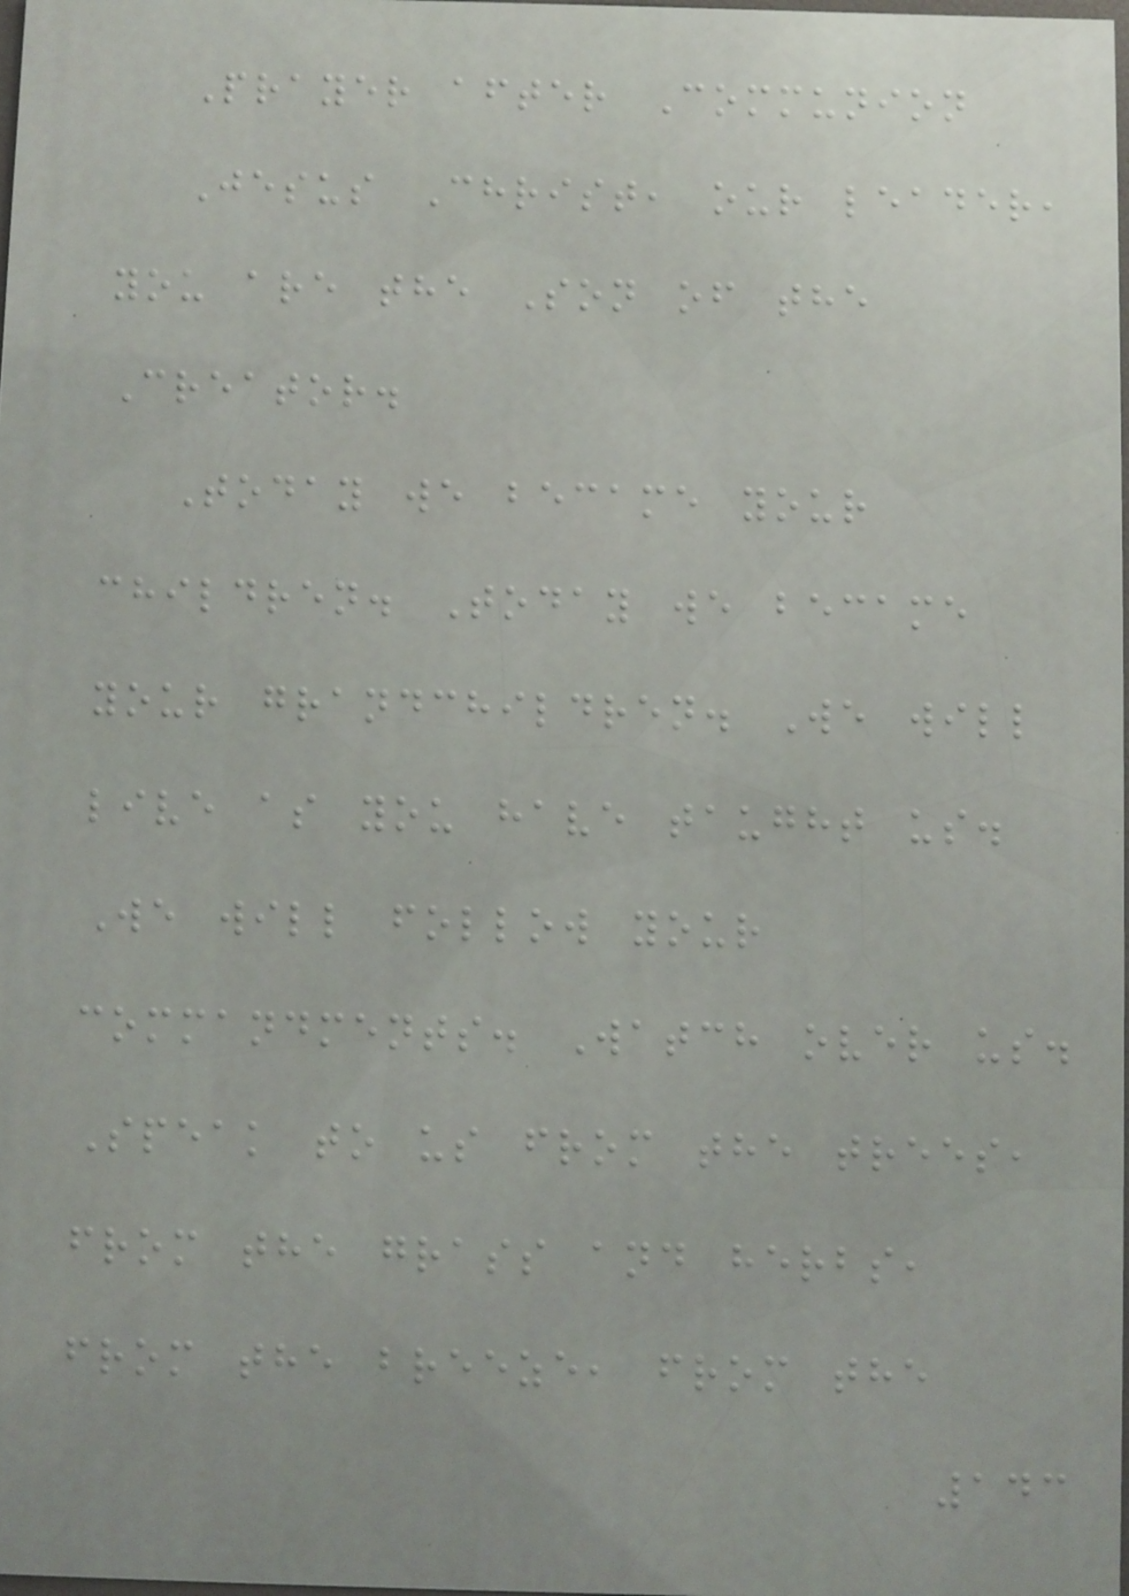Prayer after Communion
Jesus Christ, our leader,
you are the Son of the
Creator.
Today we became your
children. Today we became
your grandchildren. We will
live as you have taught us.
We will follow your
commandments. Watch over us.
Speak to us from the trees,
from the grass and herbs,
from the breeze, from the
143
